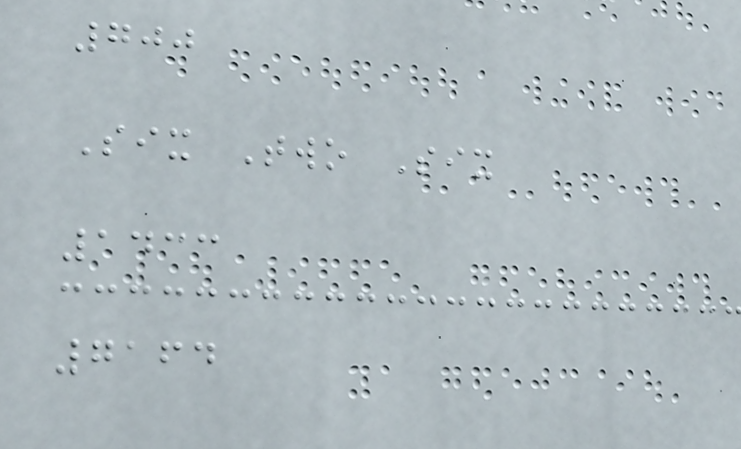700
Six Two Six
1433
7164
